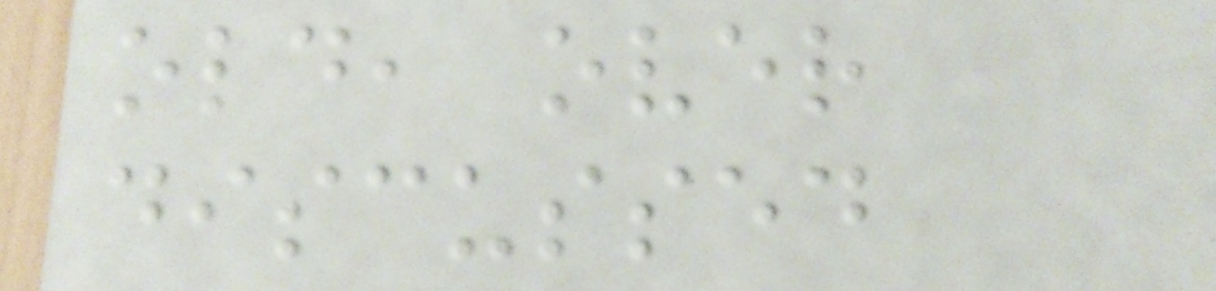old, over
discussed
